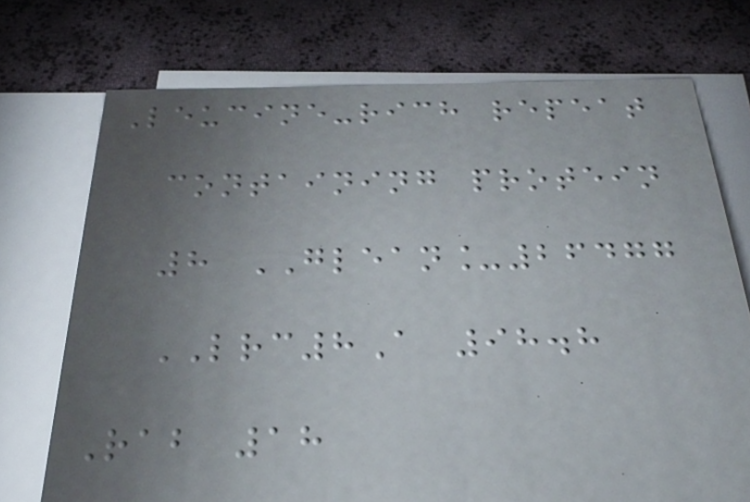Leucine-rich repeat
containing protein
8 GLEAN_26477
LRC8A 98.8
Rab 18
